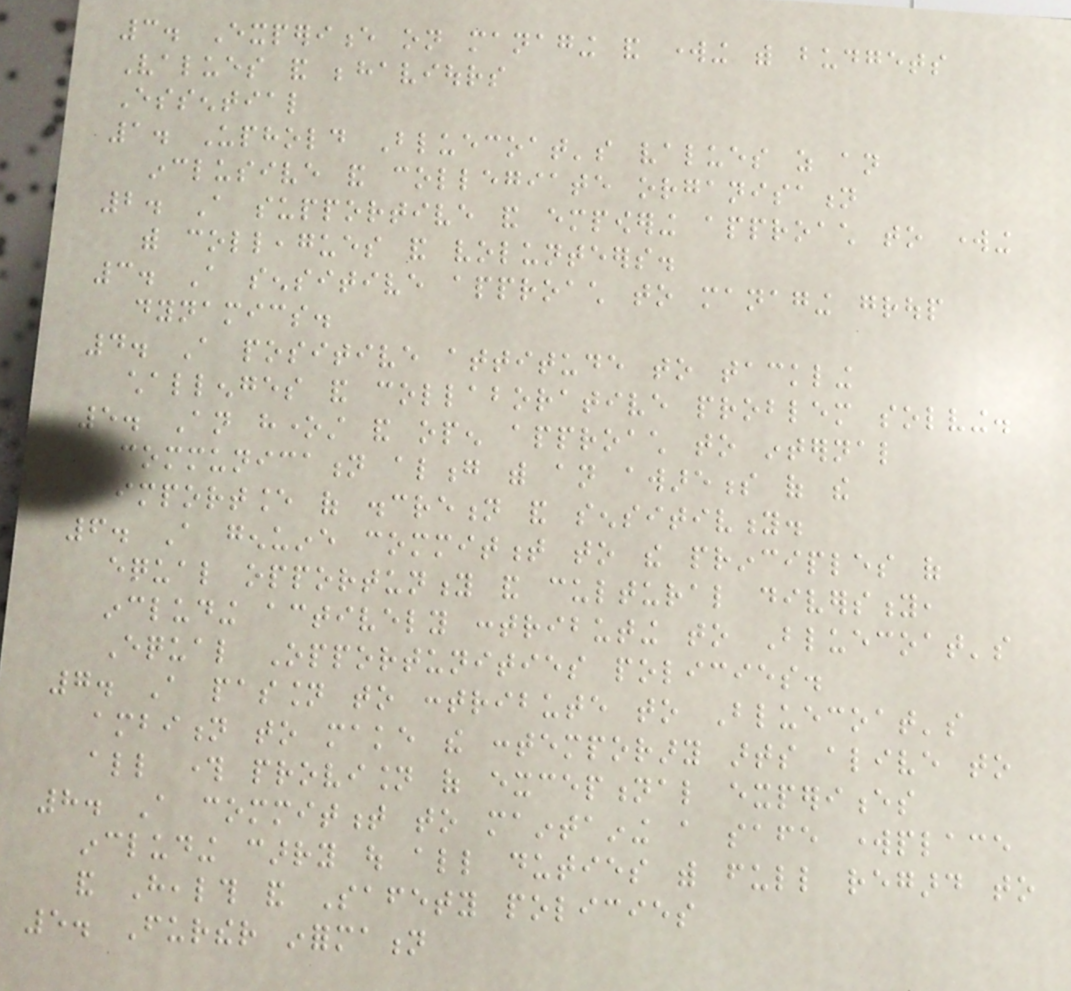3. Experience on managing and working with budgets
Values and behaviours
Essential
1. Uphold Bluecoat's values as an
inclusive and collegiate organisation
2. A supportive and empowering approach to working
with colleagues and volunteers.
3. A sensitive approach to managing group
dynamics.
4. A positive attitude to tackling
challenges and collaborative problem solving.
5. An honest and open approach to internal
communication along with an awareness of the
importance of discretion and sensitivity.
6. A genuine commitment to the principles of
equal opportunity and cultural diversity,
including actively contributing to Bluecoat's
Equal Opportunities policies.
7. A passion to contribute to Bluecoat's
ambition to make the contemporary arts alive to
all through provision of exceptional experiences
8. A commitment to maintaining a safe workplace
including carry out all duties with full regard to
and Health and Safety policies
5. Further information
